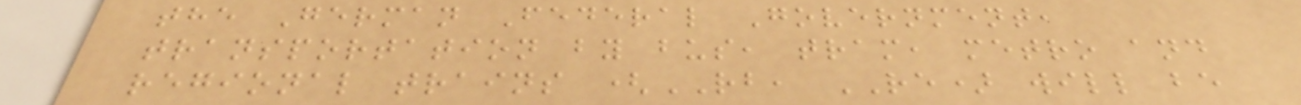the German Federal Government,
transportation by bus, tram, metro and
regional trains (RB, RE) will be
